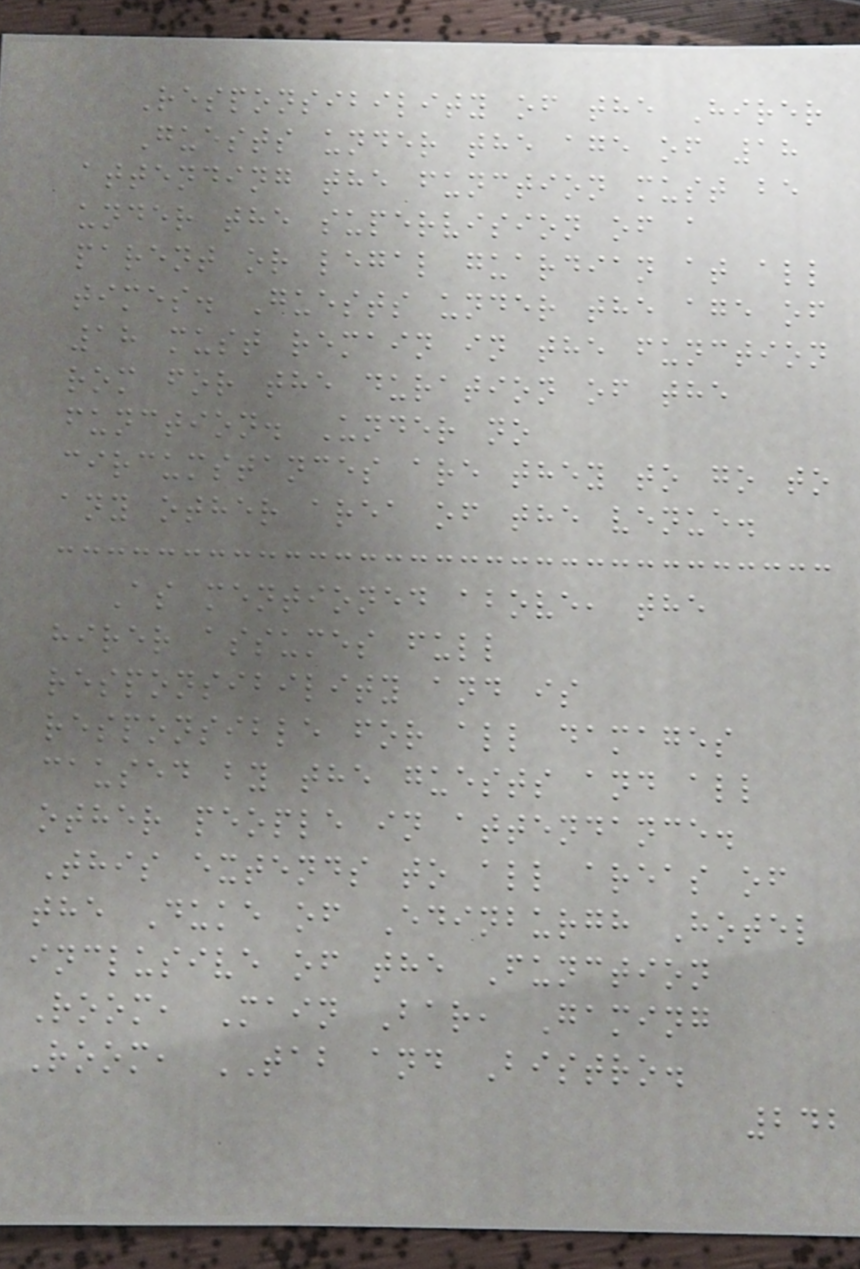Responsibility of the Hirer
Guests under the age of 18
attending the function must be
under the supervision of a
parent or legal guardian at all
times. Guests under the age of
18 must remain in the function
rom for the duration of the
function. Under no
circumstances are they to go to
any other area of the venue.
As mentioned above, the
hirer assumes full
responsibility and is
responsible for all damages
caused by the guests and all
other people in attendance.
This extends to all areas of
the Duke of Edinburgh Hotel
inclusive of the Function
Room, Main Bar, Gaming
Room, TAB and Bistro.
242
